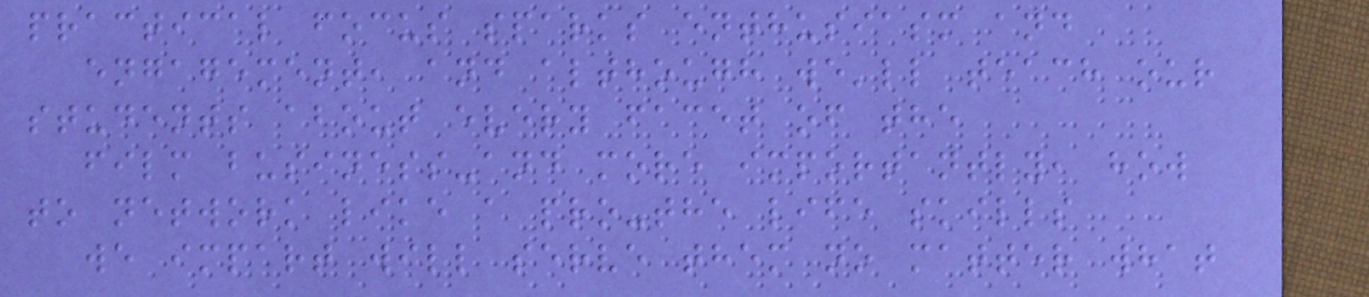practical focus sparks enthusiasm and
engagement, and although we'll teach our
students about every facet of the
film business-and more importantly, how
to network like a pro-the life skills
we impart will serve them no matter what
